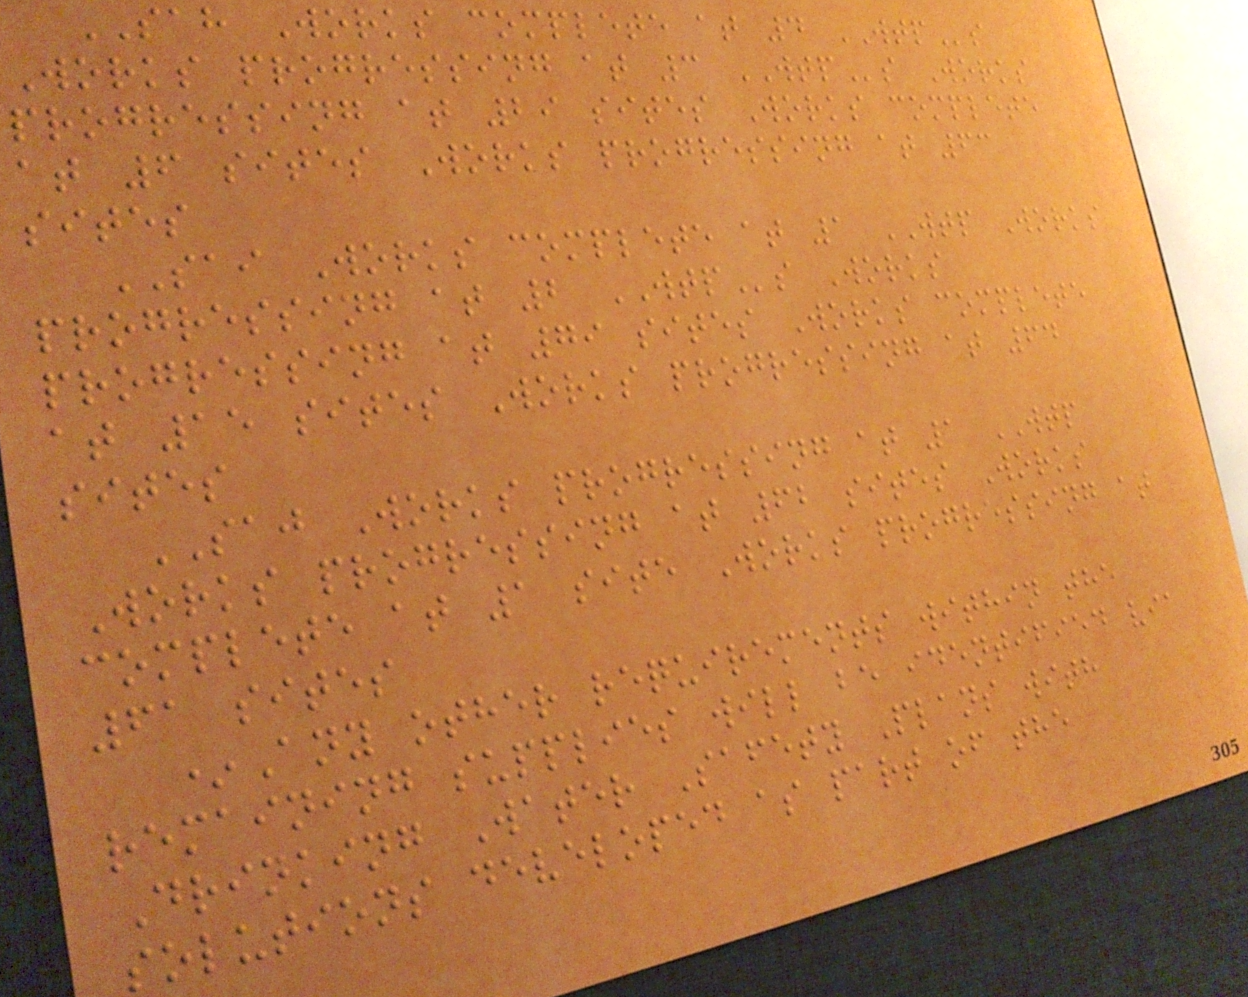SAH Works complete at 4 WTPs
Works progressing at 3 WTPs Works
progressing at 29 sites Works complete
at 6 sites Works progressing at 63
sites
SAI Works complete at 1 WTP Works
progressing at 2 WTPs Works
progressing at 79 sites Works complete
at 15 sites Works progressing at 64
sites
SAJ Works progressing at 1 WTP
Works progressing at 62 sites Works
complete at 1 site Works progressing at
61 sites
*Any other requirements within the
remaining supplies will be identified via
Drinking Water Safety Plans with
solutions developed as part of the
